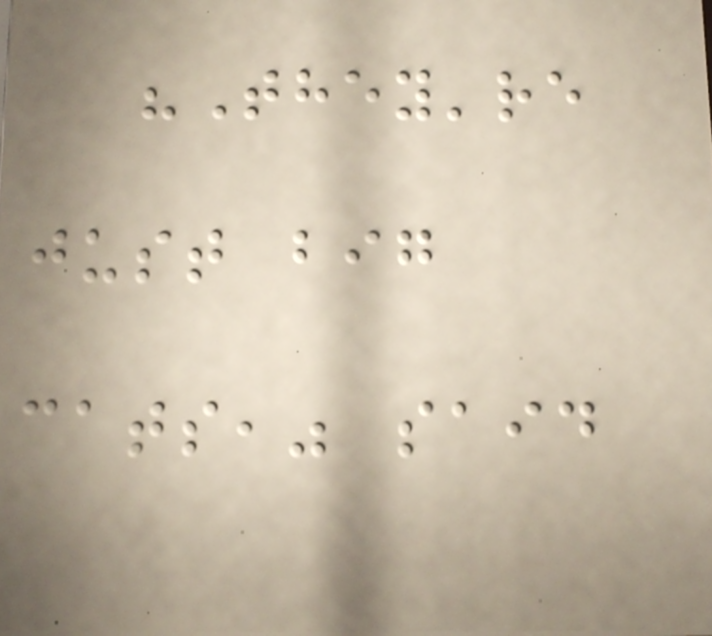"They're
just big
cats," said
